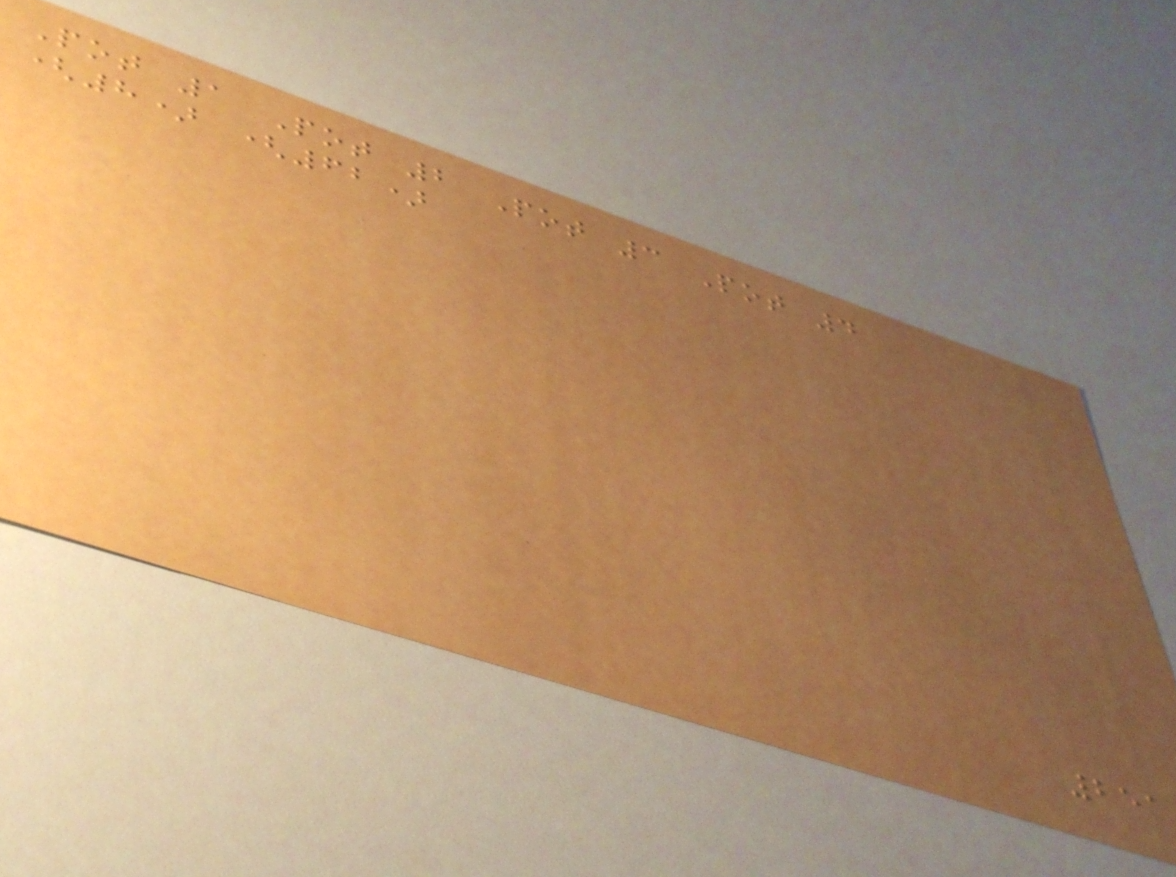Pot 1 Pot 2 Pot 3 Pot 4
(8) (62)
251
